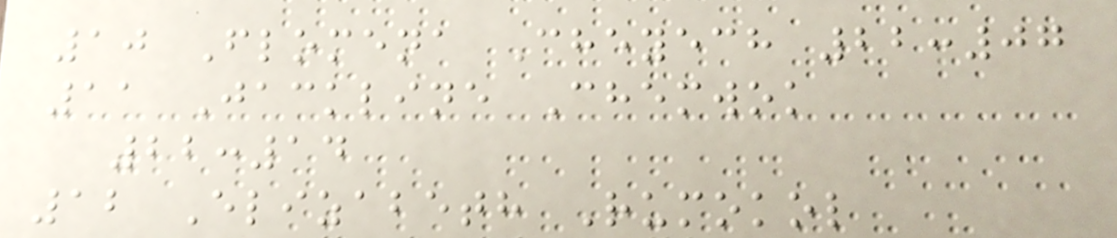10 Flomena Cheyech 22:07
11 Jackline Chemwok
22:14
12 Elizabeth Rumokol
